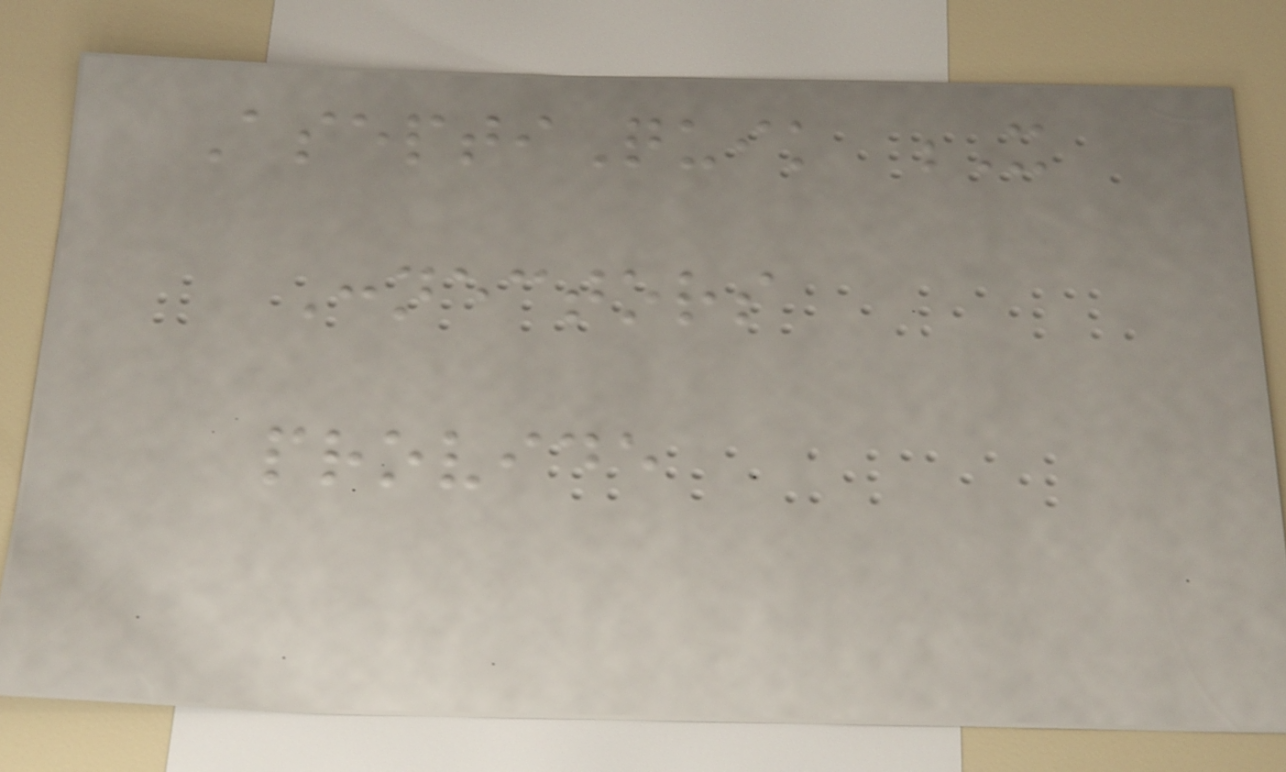AseptiQuik X
Connectors
provide
